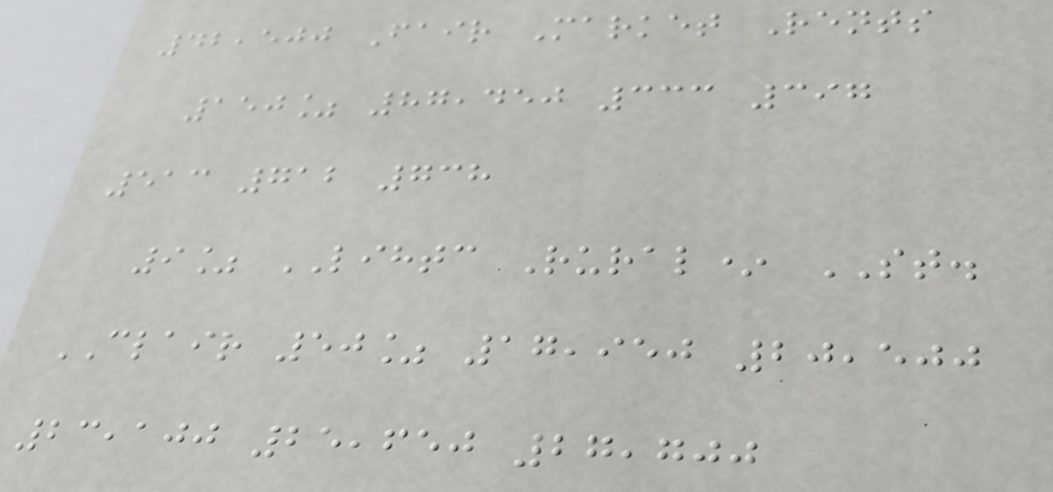42,500 Fair Market Rents
150% 87,450 333 397
513 712 738
9% LIHTC Rural* ST.
CLAIR 50% 17,950 20,500
23,100 25,650 27,700
